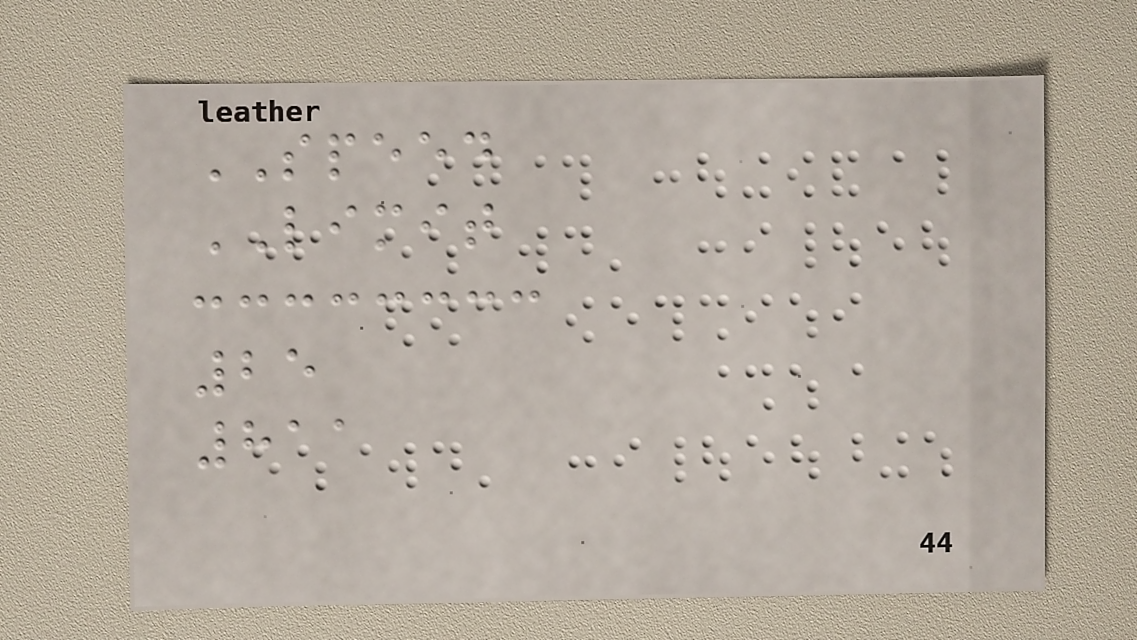SPEED
LIMIT
25
811
